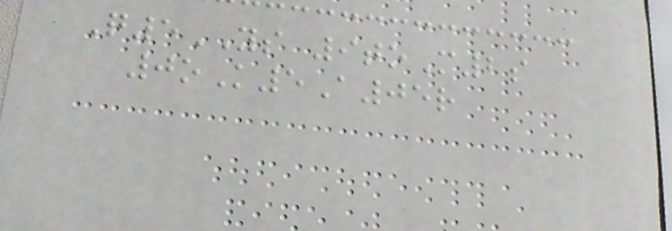Q5YS 9toM2s
0oK5A05r
